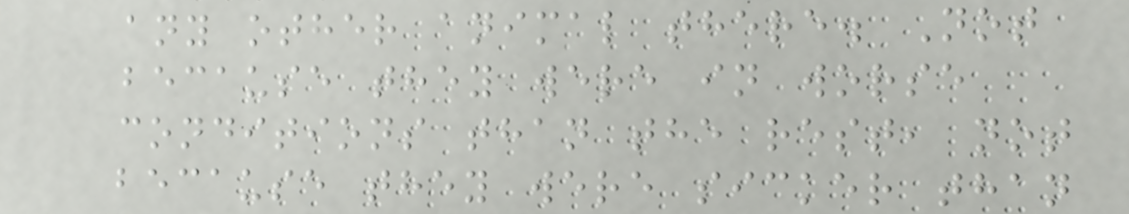any other animal there. Not
because they were in worse
conditions than the rest, not
because they were sicker than
